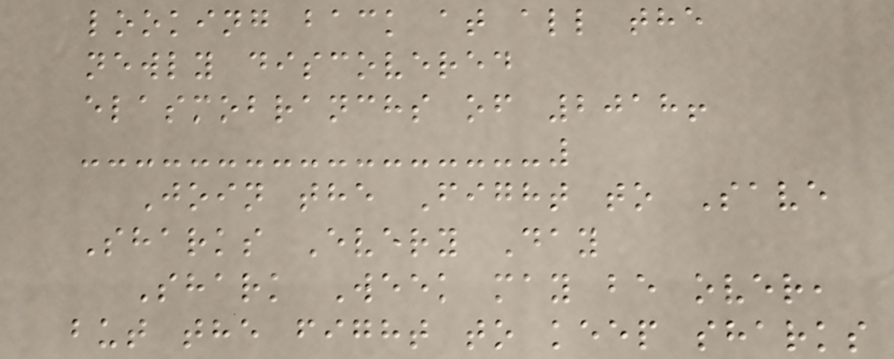looking back at all the
newly discovered
elasmobranchs of 2018!
Join the Fight to Save
Sharks Every Day
Shark Week may be over,
but the fight to keep sharks
